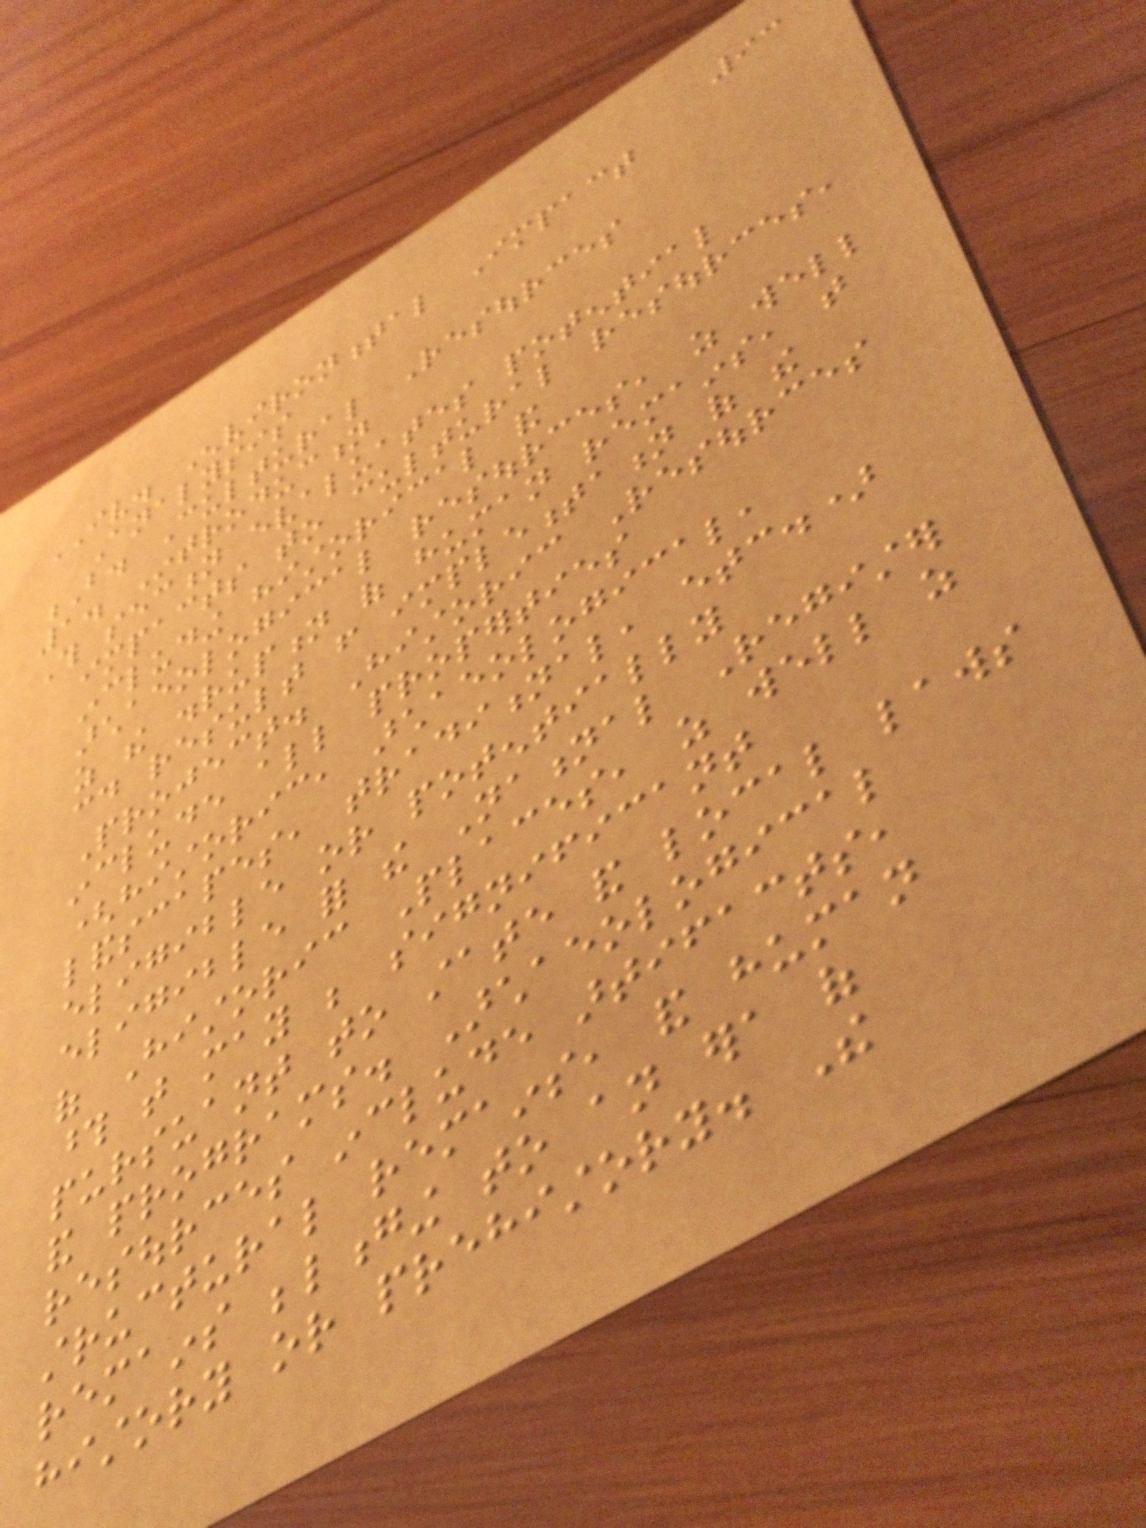93
IV. Environmental Impact
Analysis
B. Cultural Resources
1. Introduction
This section evaluates potential
impacts to cultural resources,
including historical and
archaeological resources, as well
as the disruption of human remains, that
could result from implementation of the
Project. Historic Resources
include all properties
(historic, archaeological,
landscapes, traditional, etc.)
eligible or potentially
eligible for the National Register
of Historic Places, as well as
those that may be significant
pursuant to state and local laws
and programs. Archaeological
resources include artifacts,
structural remains, and human
remains belonging to an era of
history or prehistory. The
